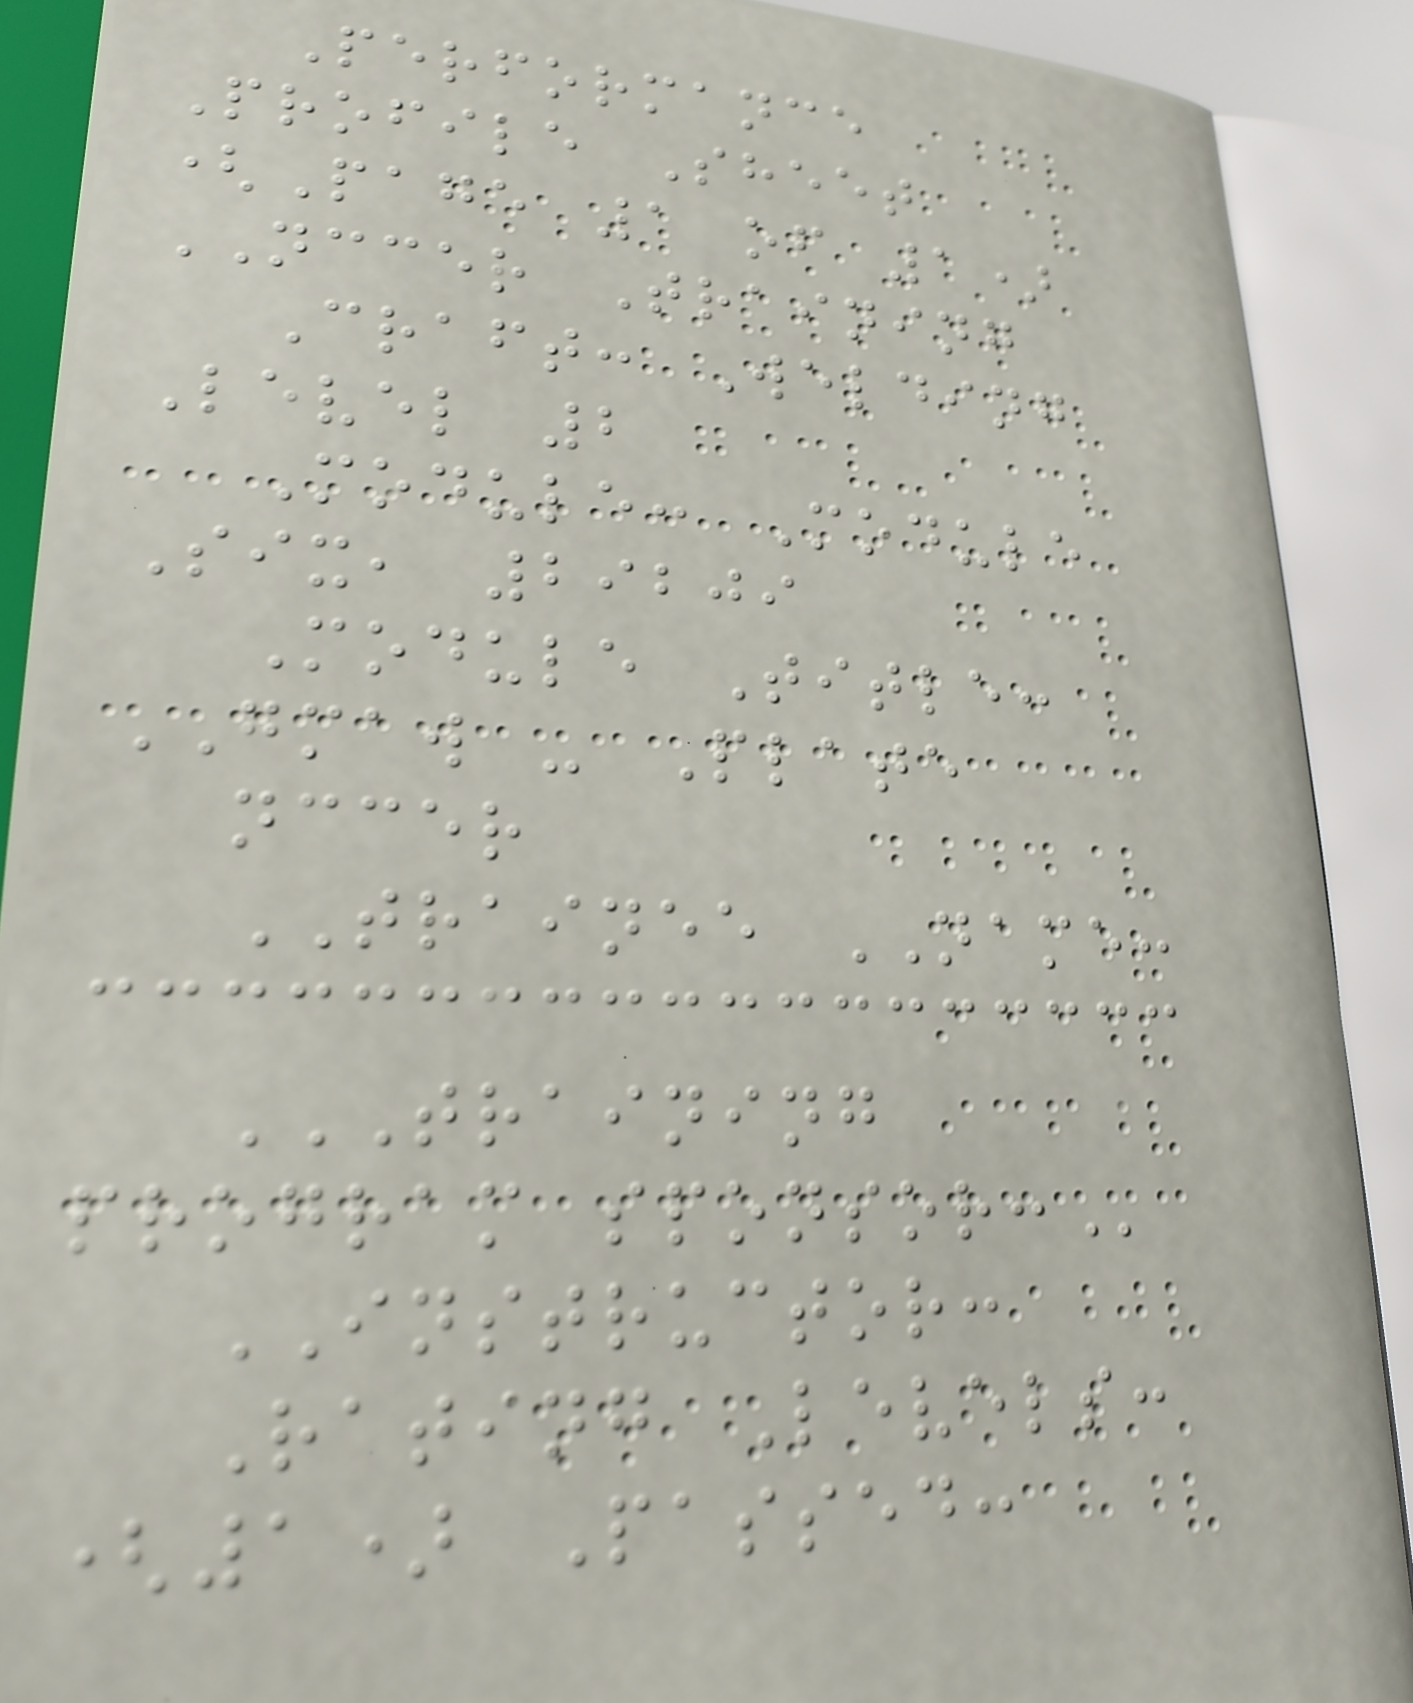Performance
Profile Sheet
(Page 1 of 1)
NCCER Training
Craft: Welding
Level 2
Module: Module
Six, 29209
Module Title:
GMAW - Plate
nccer
TRAINEE NAME:
TRAINING
PROGRAM SPONSOR:
INSTRUCTOR:
Rating Levels:
(1) Passed:
